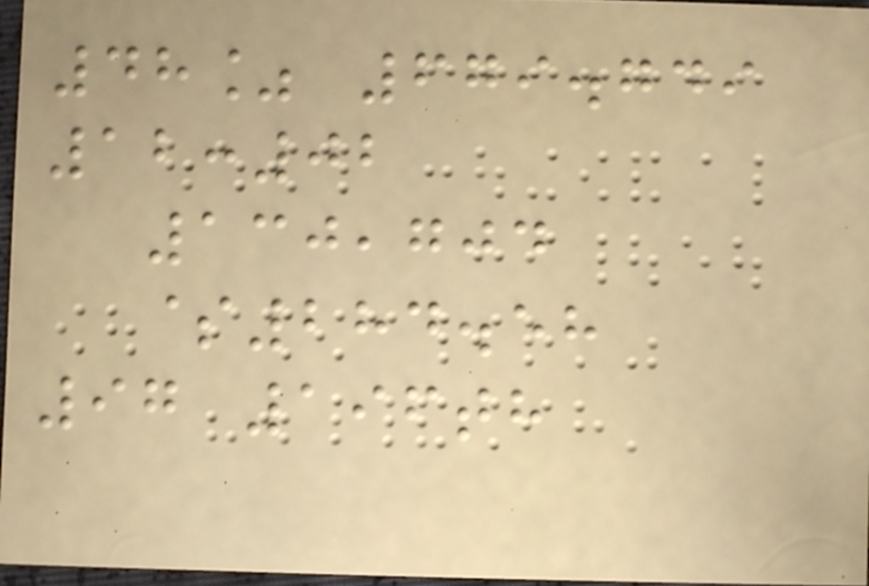48% 679.749
12:02
130,704
$284.58
97 196th
